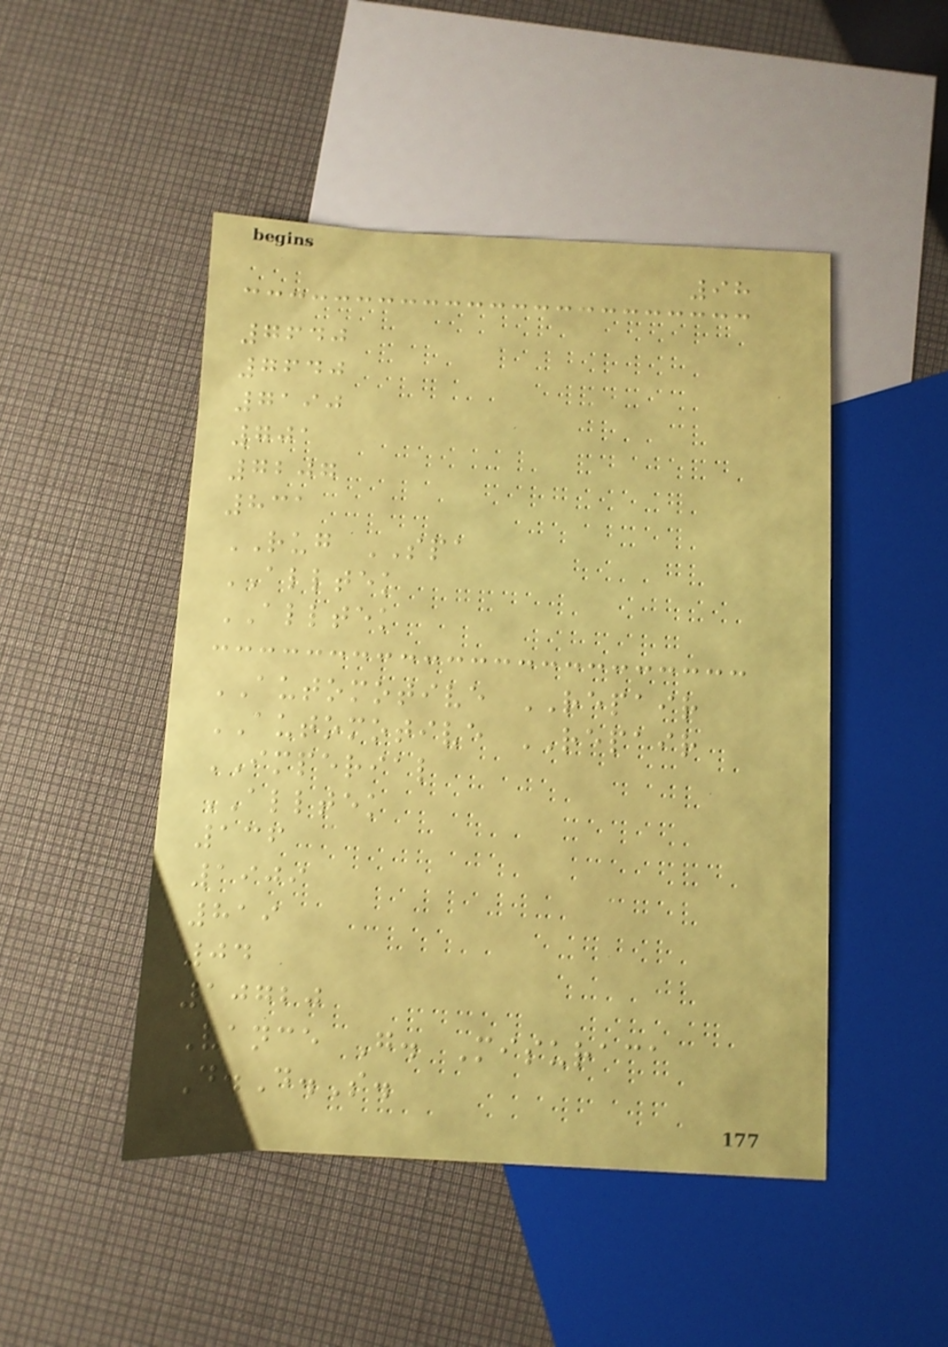98
7640
7640
7190
701
7207
831
RUG SPA
ALLTEK
ALLTEK
AUTOMOTIVE REPAIR
AUTOMOTIVE REPAIR
IMPERIAL
ALLTEK
136
1909
819
04
10720
Vance G. Misuraca
D.D.S.
